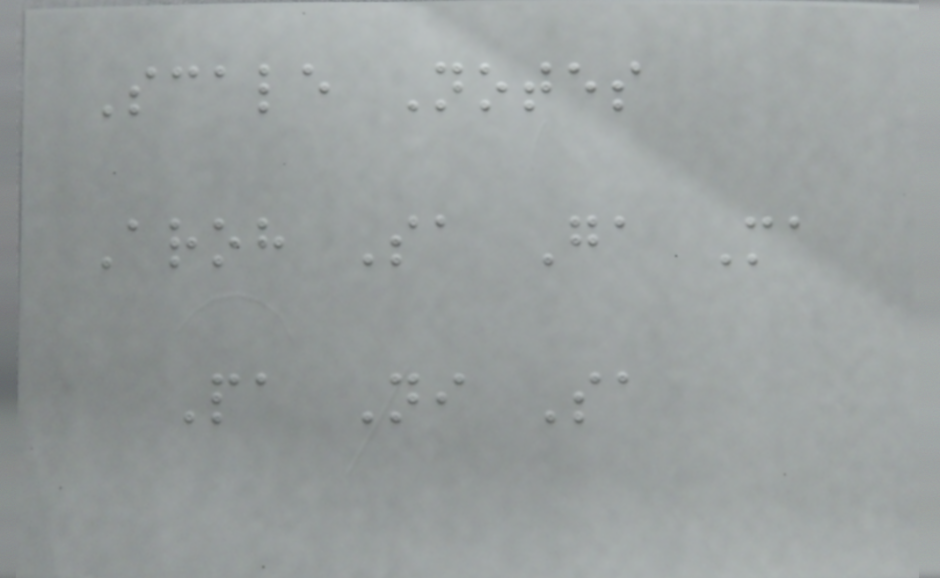Scale Notes
Aroh Sa Ga Ma
Pa Ni Sa
